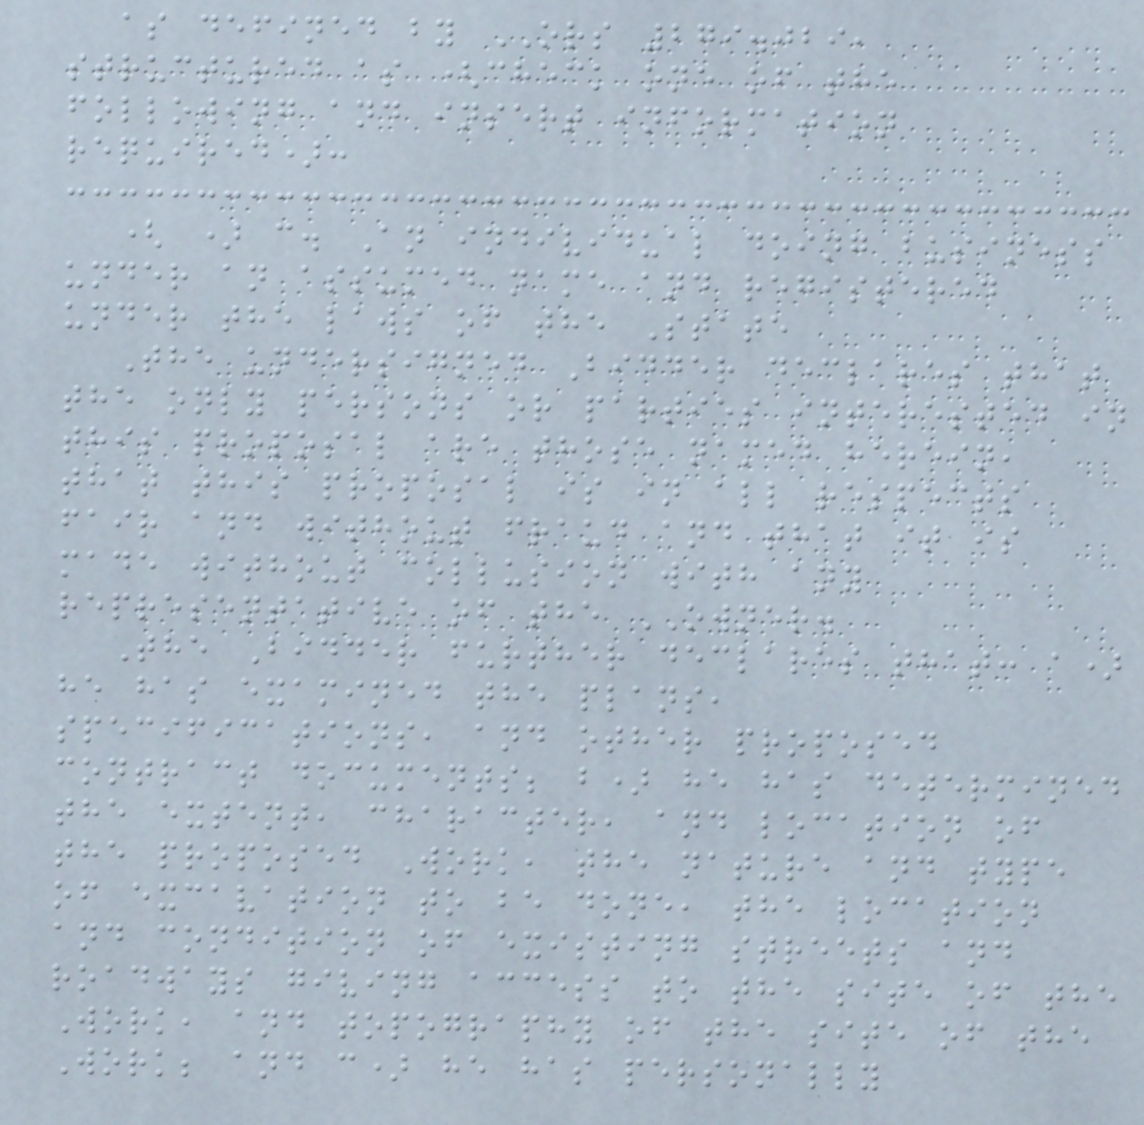as defined by ORS 279.029,
structured as (check one of the
following and insert information
required):
( ) c. An individual doing business
under an assumed name and registered
under the laws of the State
The undersigned Bidder declares that
the only persons or parties interested in
this proposal are those named herein,
that this proposal is in all respects
fair and without fraud and that it is
made without collusion with any
representative of the OWNER.
The Bidder further declares that: a)
he has examined the plans,
specifications, and other proposed
contract documents; b) he has determined
the extent, character, and location of
the proposed Work, the nature and type
of excavation to be done, the location
and condition of existing streets and
roadways giving access to the site of the
Work, and topography of the site of the
Work; and c) he has personally
